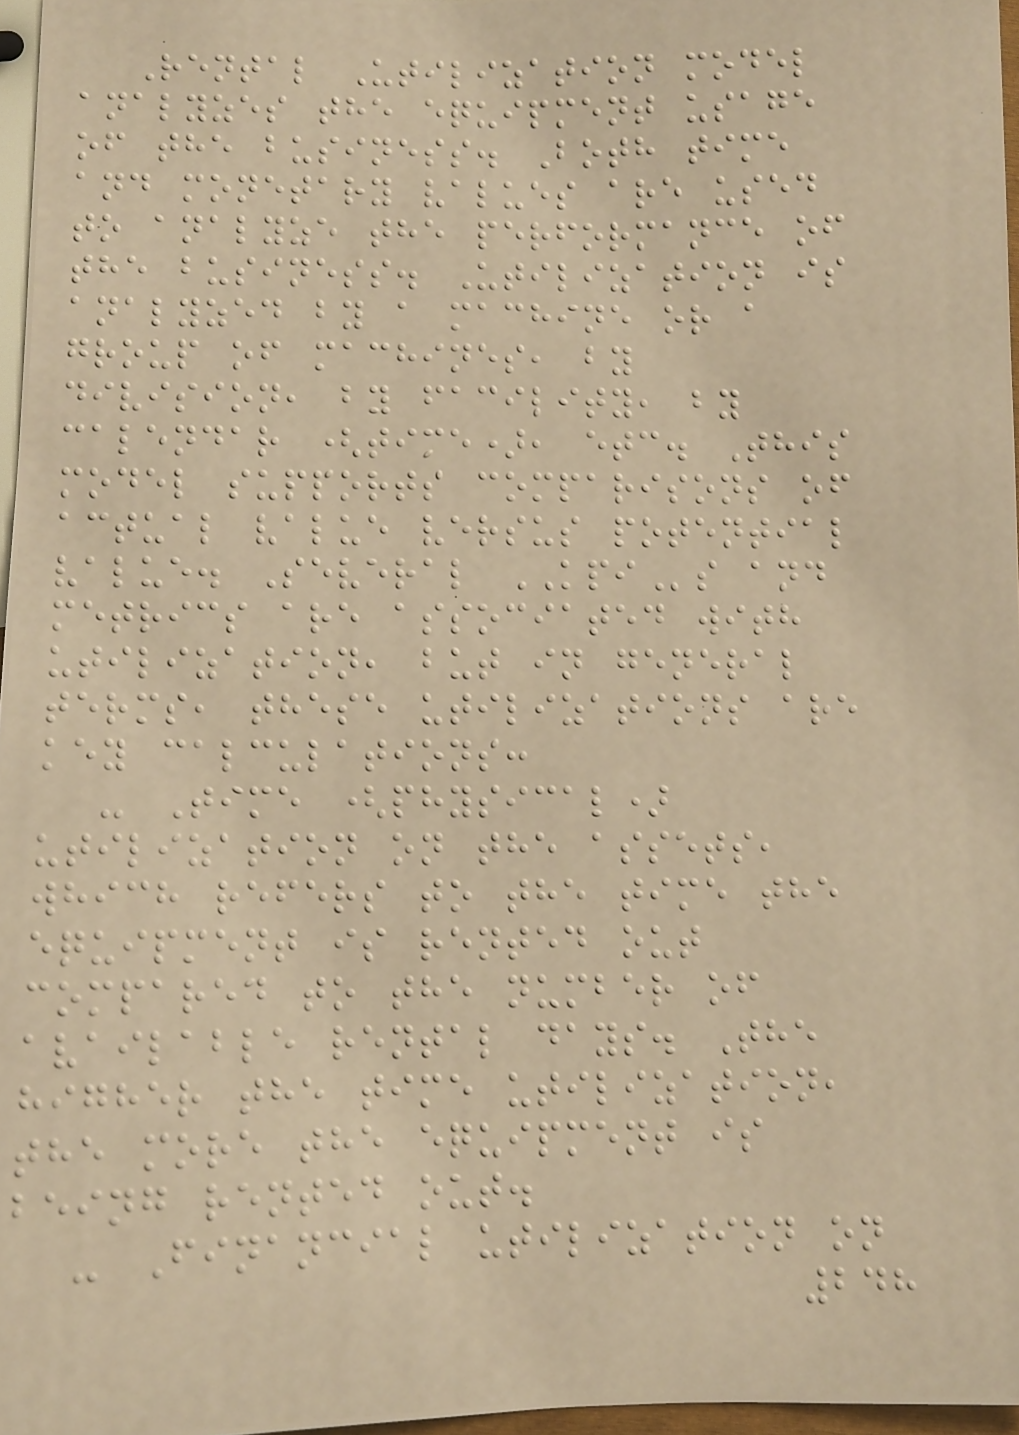Rental Utilization model
analyzes the equipment usage
of the business. Both time
and monetary values are used
to analyze the performance of
the business. Utilization is
analyzed by a machine or a
group of machines, by
division, by facility, by
calendar (time), etc. This
model supports comparisons of
actual value versus potential
value. Several KPIs and
metrics are associated with
utilization, but in general
terms, these utilizations are
key calculations:
- Time (physical)
utilization on the assets,
which refers to the time the
equipment is rented out
compared to the number of
available rental days. The
higher the time utilization,
the more the equipment is
being rented out.
- Financial utilization on
248
